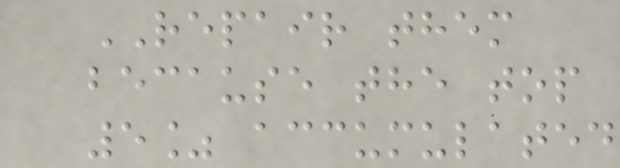REPAIR them
because the top
5% accumulated
